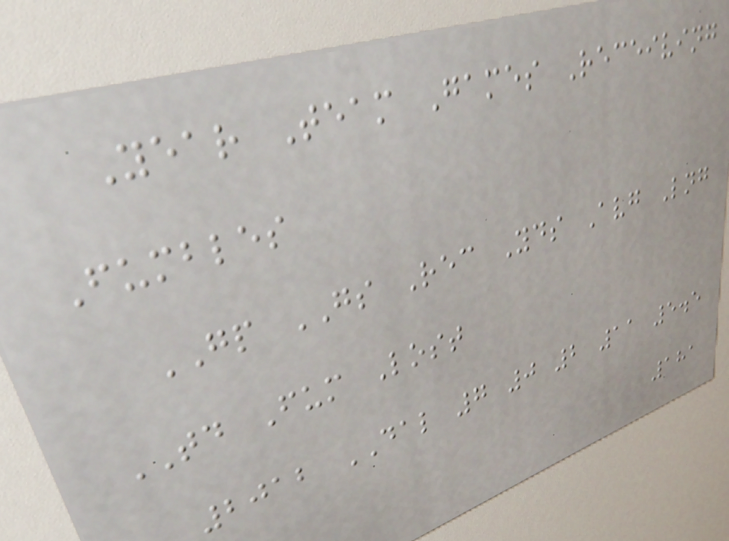Year Team Games Receiving
Fumbles
GP GS Rec Yds Avg Lng
TD Fum Lost
2012 DAL 7 0 2 11 5.5
181
